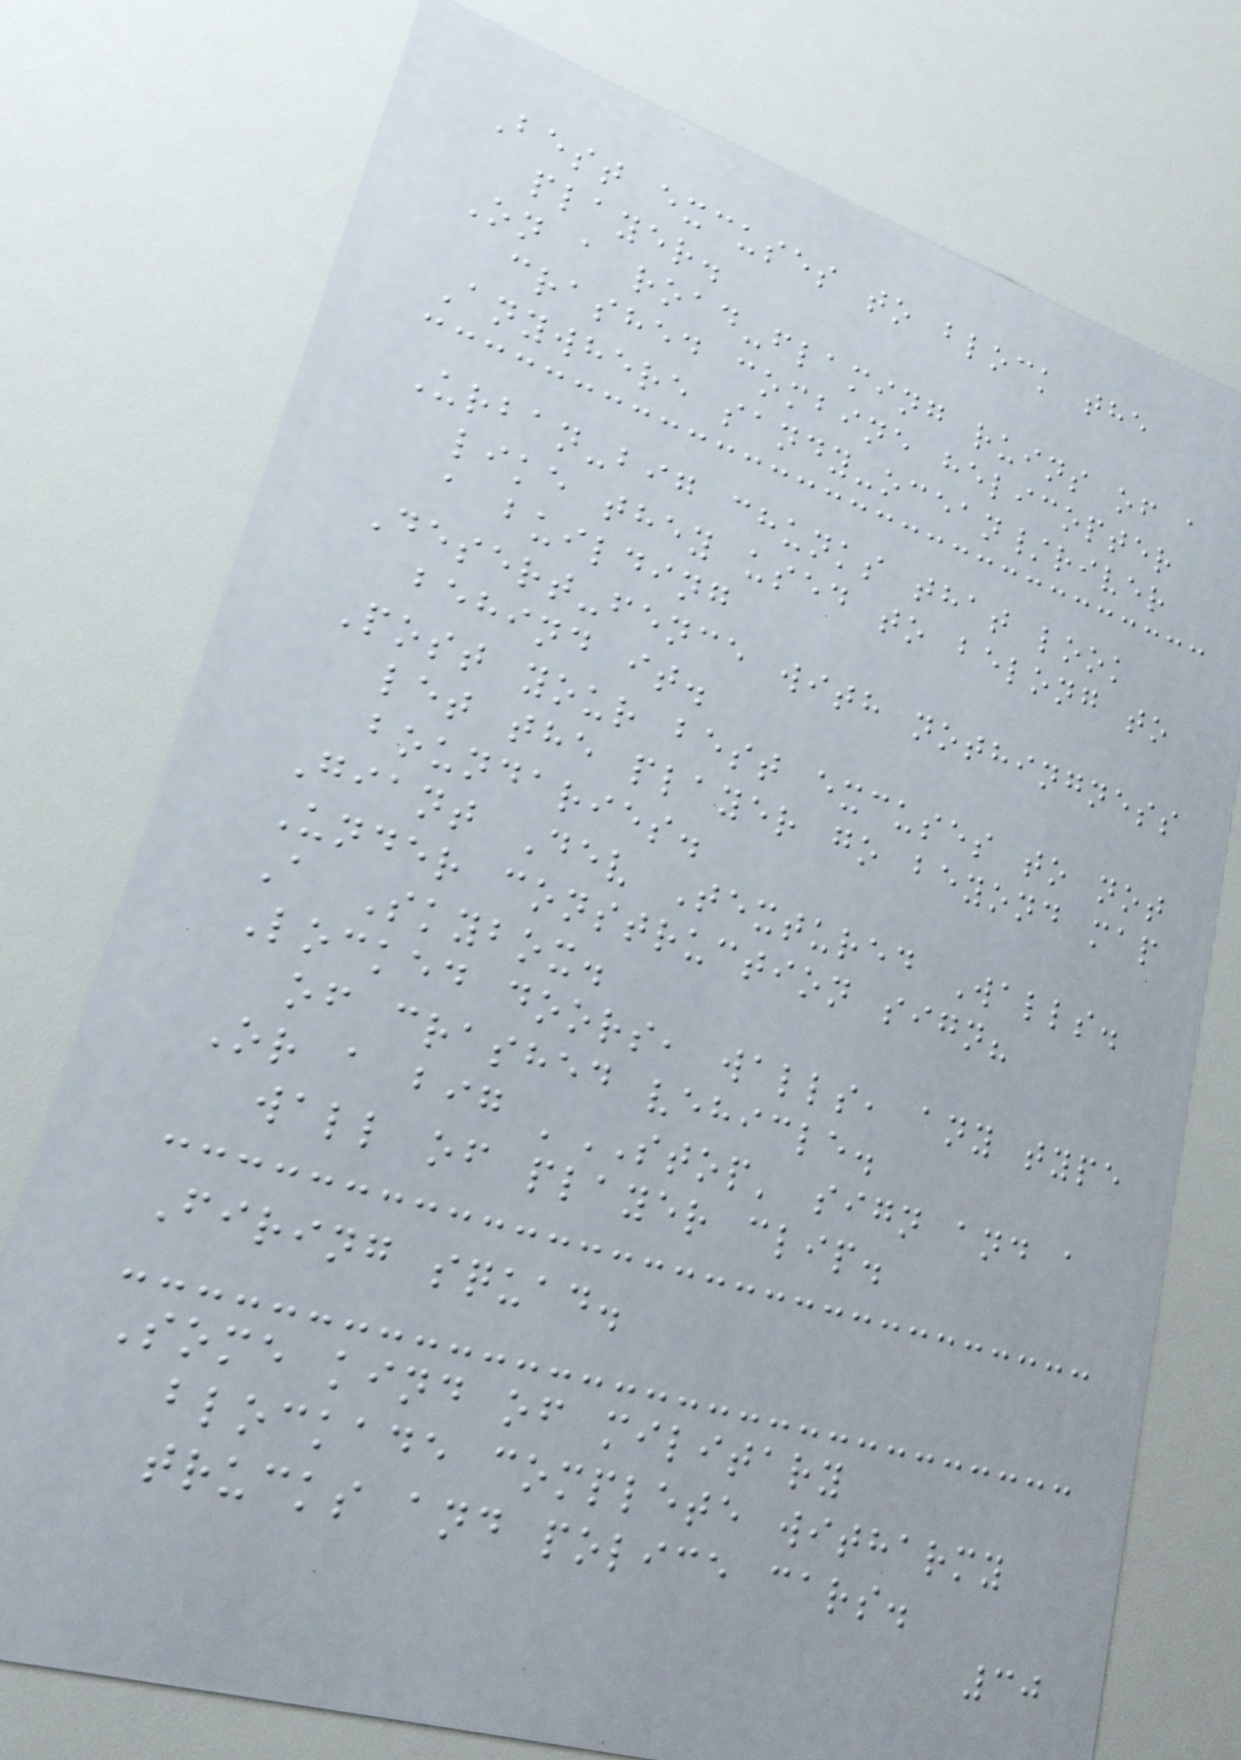Best excuses to block the
player.
On a road-flaming ruins of a
crashed combine helicopter
Anywhere sandy-ocean/river
Urban-big chunks that look
like they used to belong to
a building
Desert-fence with nothingness
behind it.
Post your best excuses to not
let the player go beyond map
boundaries.
Giant Dev Textured Walls.
Under construction sign?
A Skybox.
Locked doors, walls, any type
of crashed vehicle.
Or a big 'STOP' sign and a
wall of player clip.
Firing squad.
Some kind of military
blockade complete witharmy
trucks and police cars.
30
